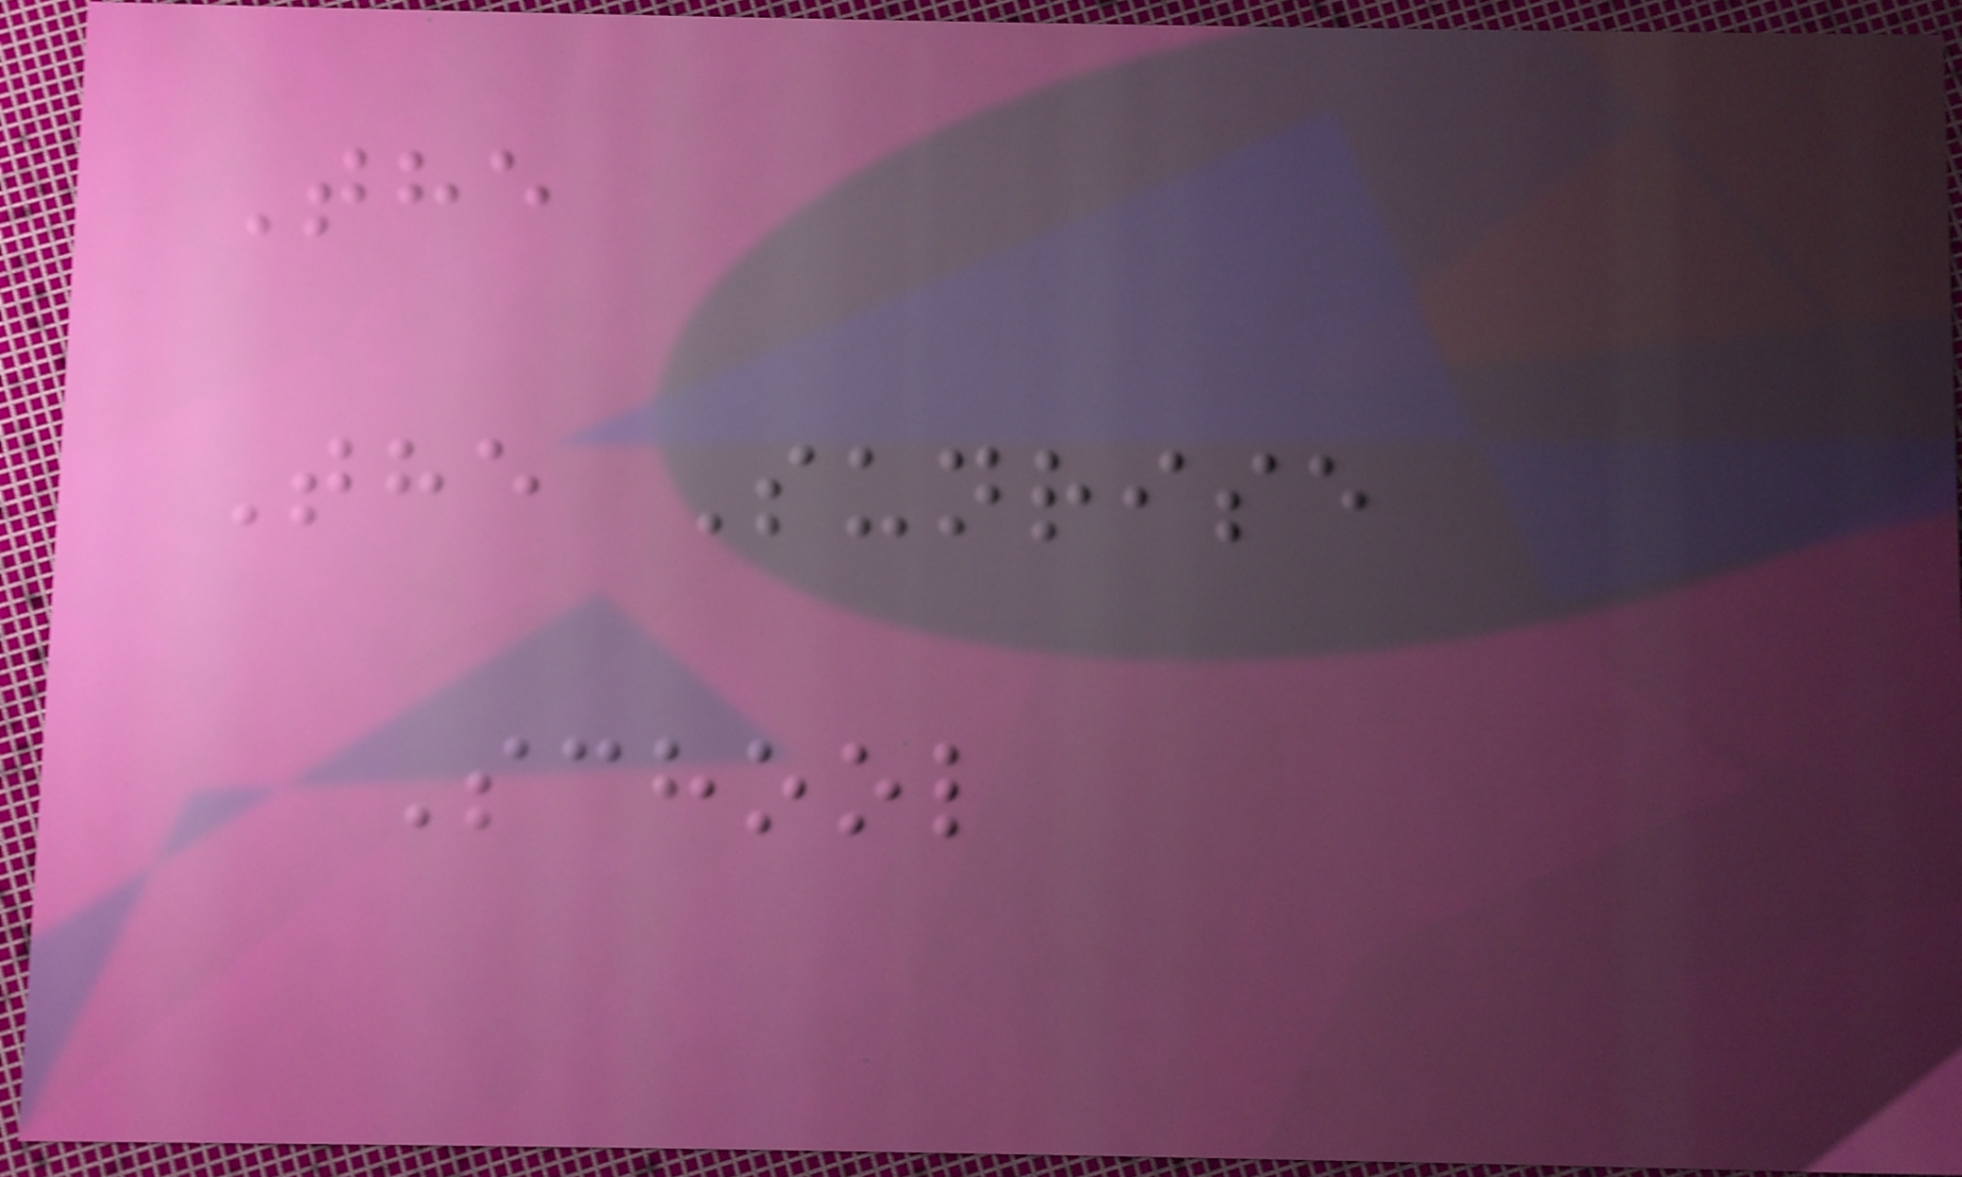The
The Sunrise
School
